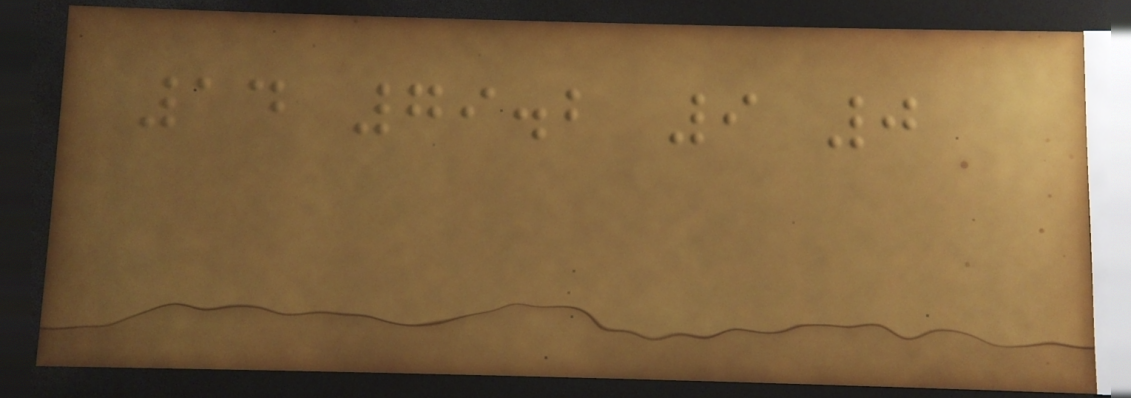14 79.2 9 0
